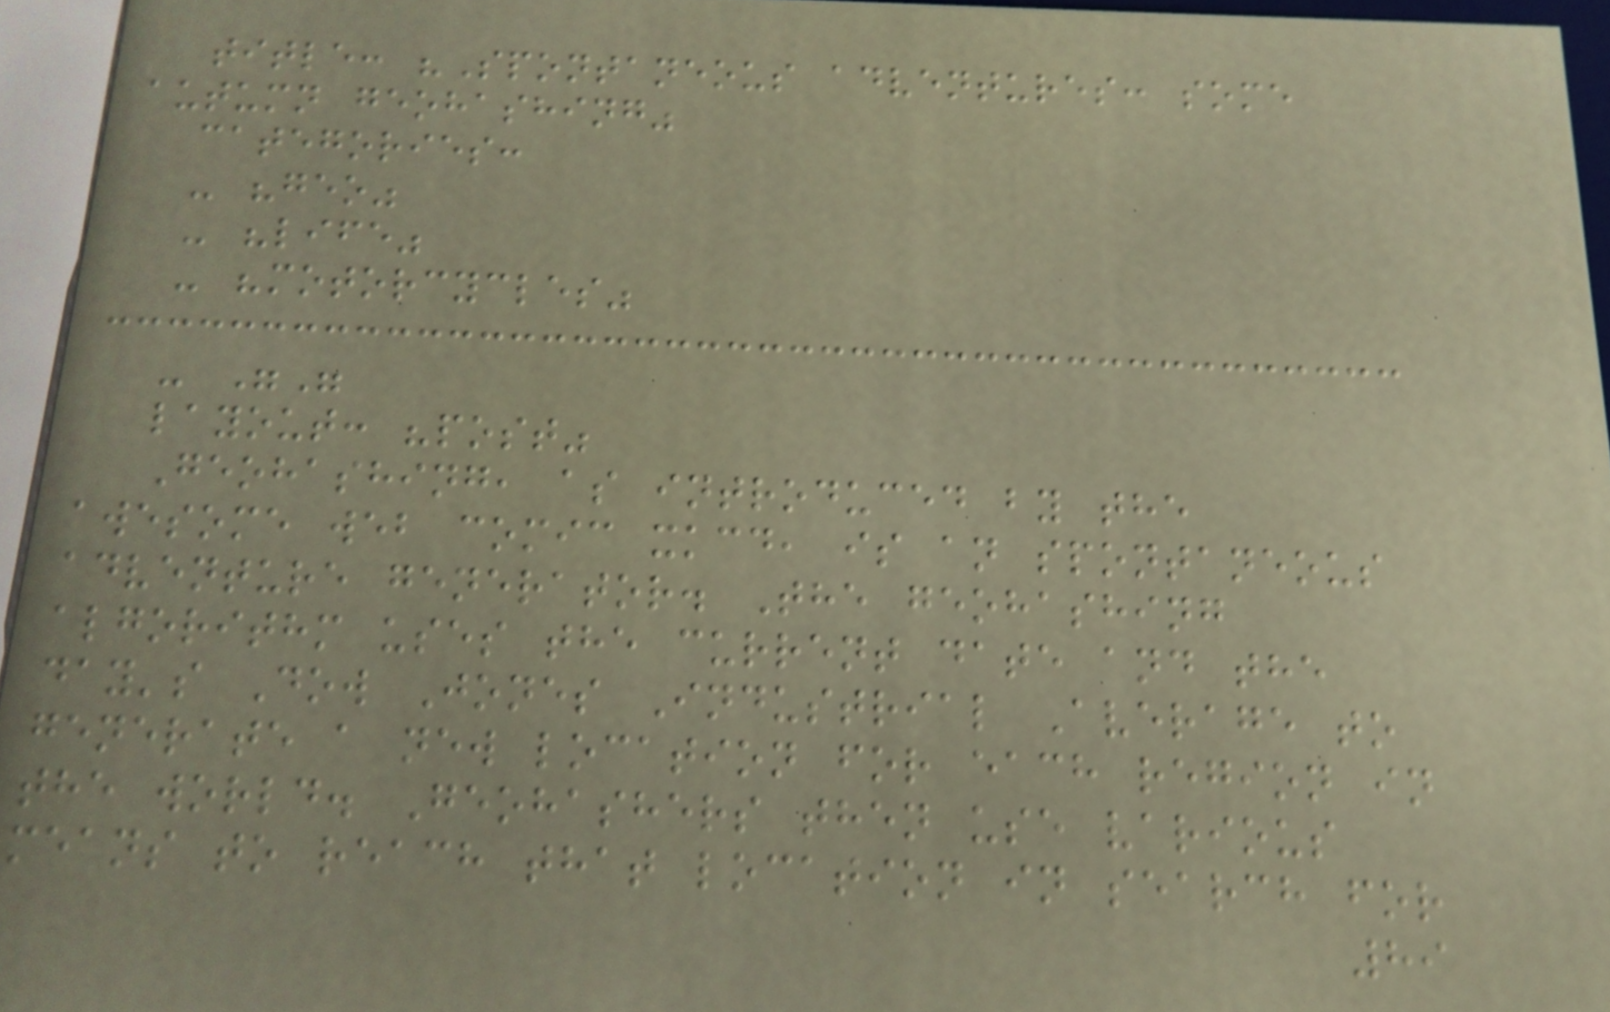title: "Spontaneous adventures: some
autumn geohashing"
categories:
- "geo"
- "life"
- "motorcycles"
- ""
layout: "post"
Geohashing, as introduced by the
awesome web comic xkcd, is an spontaneous
adventure generator. The geohashing
algorithm uses the current date and the
day's Dow Jones Industrial Average to
generate a new location for each region in
the world. Geohashers then use various
means to reach that location in search for
89
